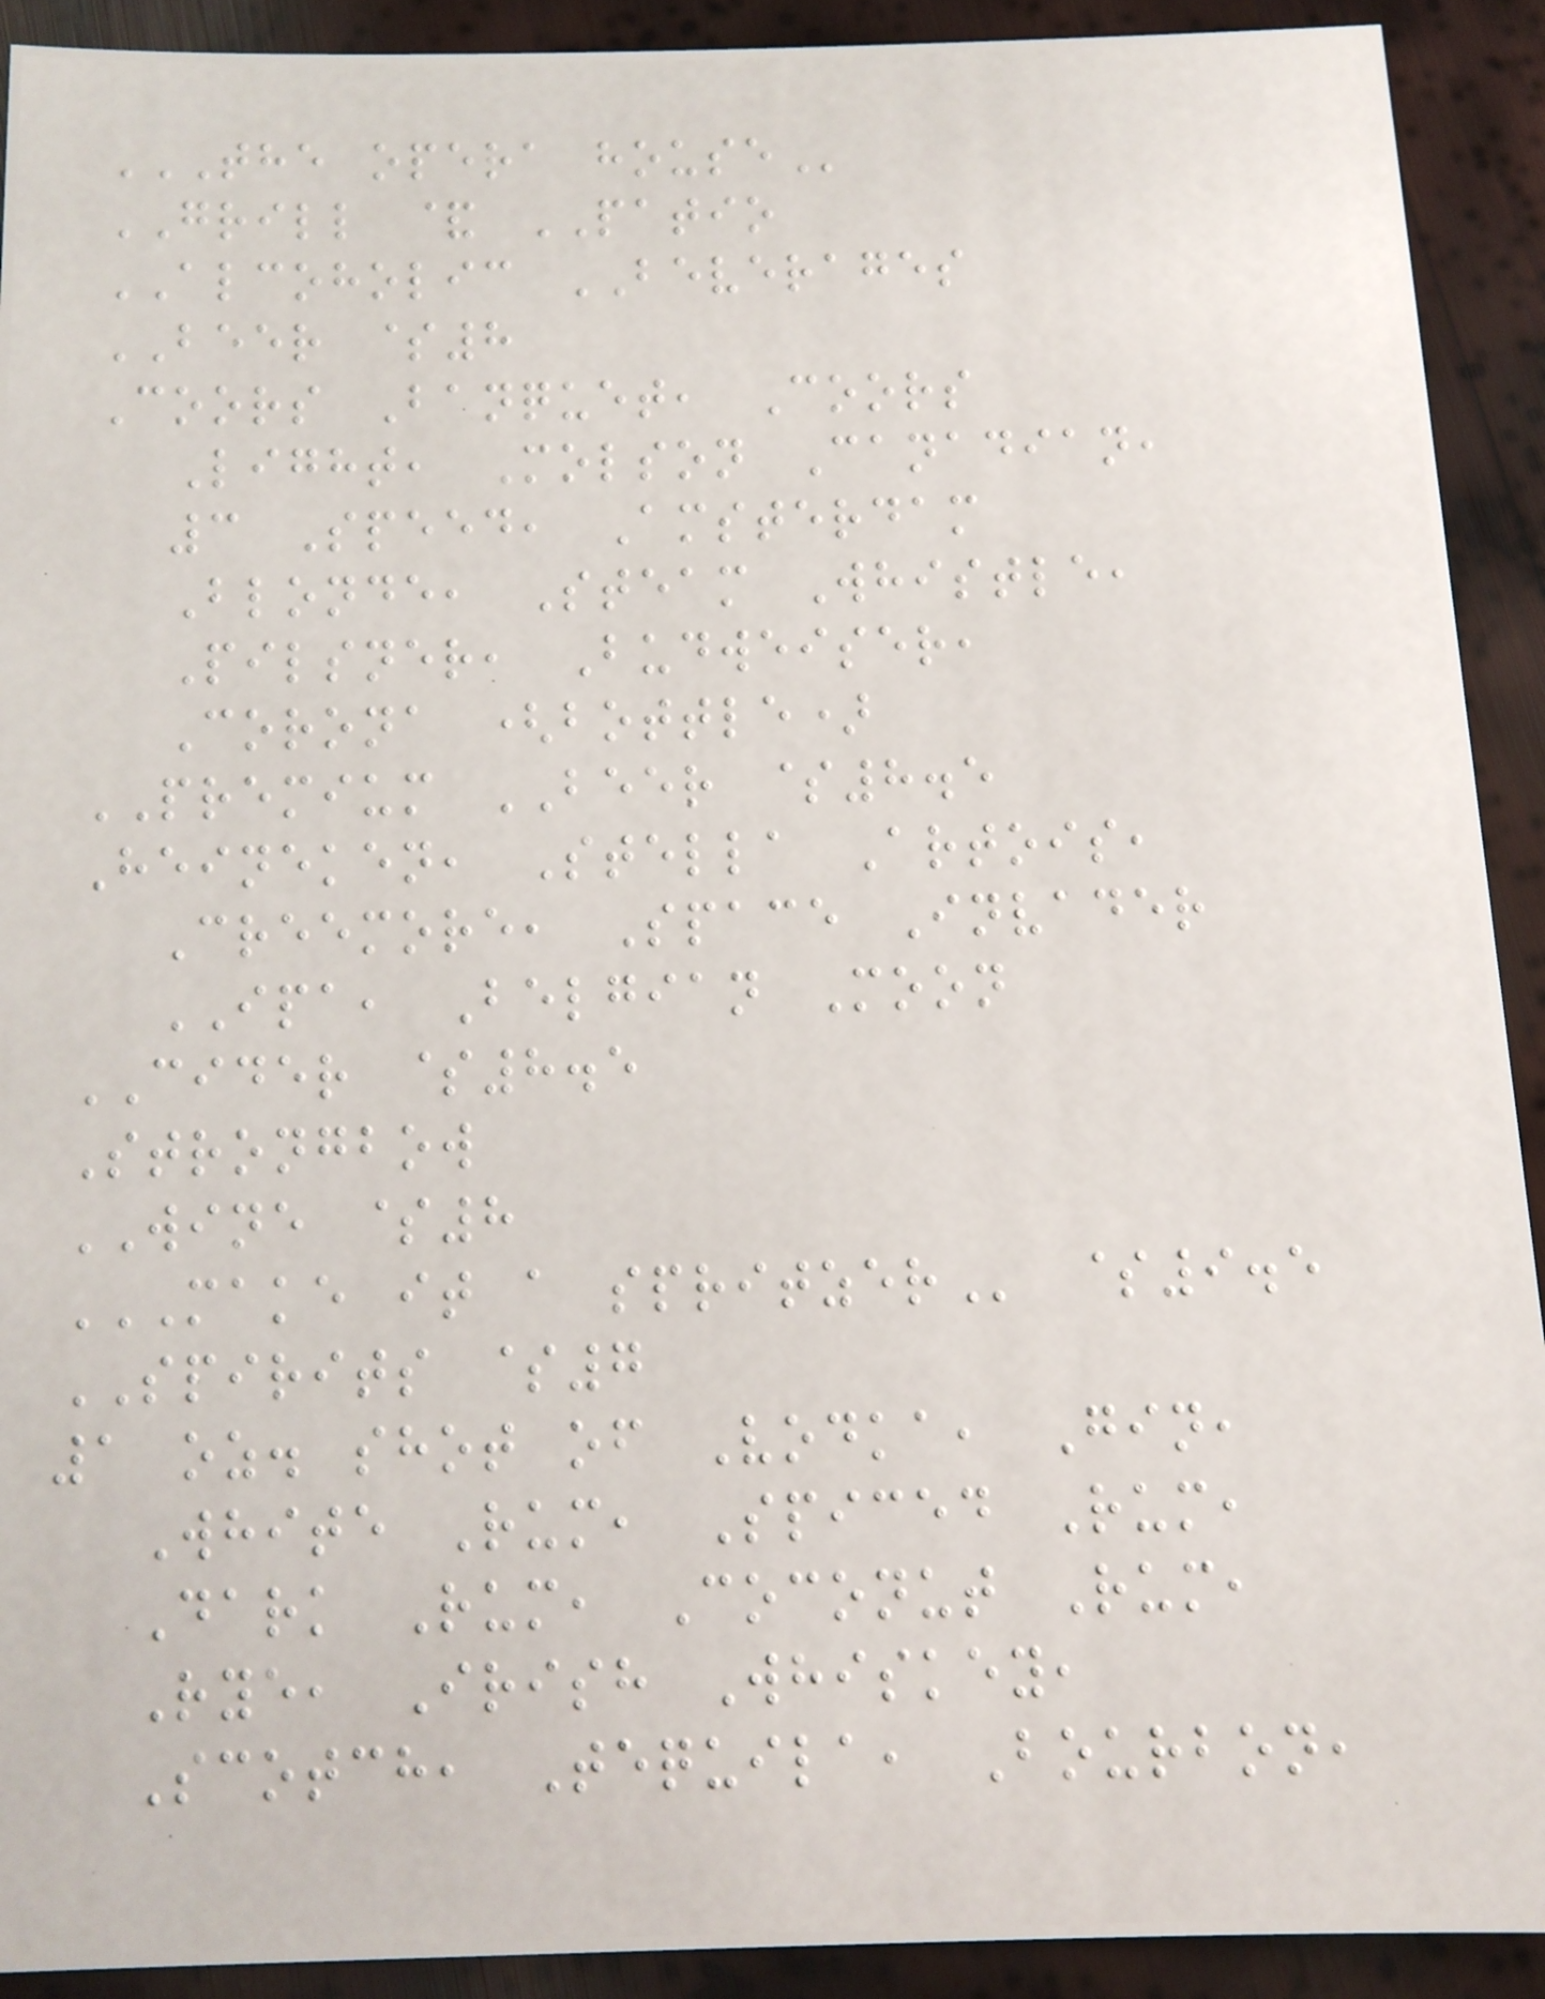THE OPERA HOUSE
GRILL & PATIO
ALCOHOLIC BEVERAGES
BEER $8
Coors Banquet, Coors
Light, Molson Canadian,
3 Speed, Amsterdam
Blonde, Steam Whistle,
Pilsner, Budweiser,
Corona (bottle)
PREMIUM BEER $8.5
Heineken, Stella Artois,
Creemore, Space Invader
IPA, Belgian Moon
CIDER $8.5
Strongbow
WINE $8
MAKE IT A SPRITZER $9.5
SPIRITS $7
1 oz. shot of Vodka, Gin,
White Rum, Spiced Rum,
Dark Rum, Coconut Rum,
Rye, Irish Whiskey,
Scotch, Tequila, Bourbon,
